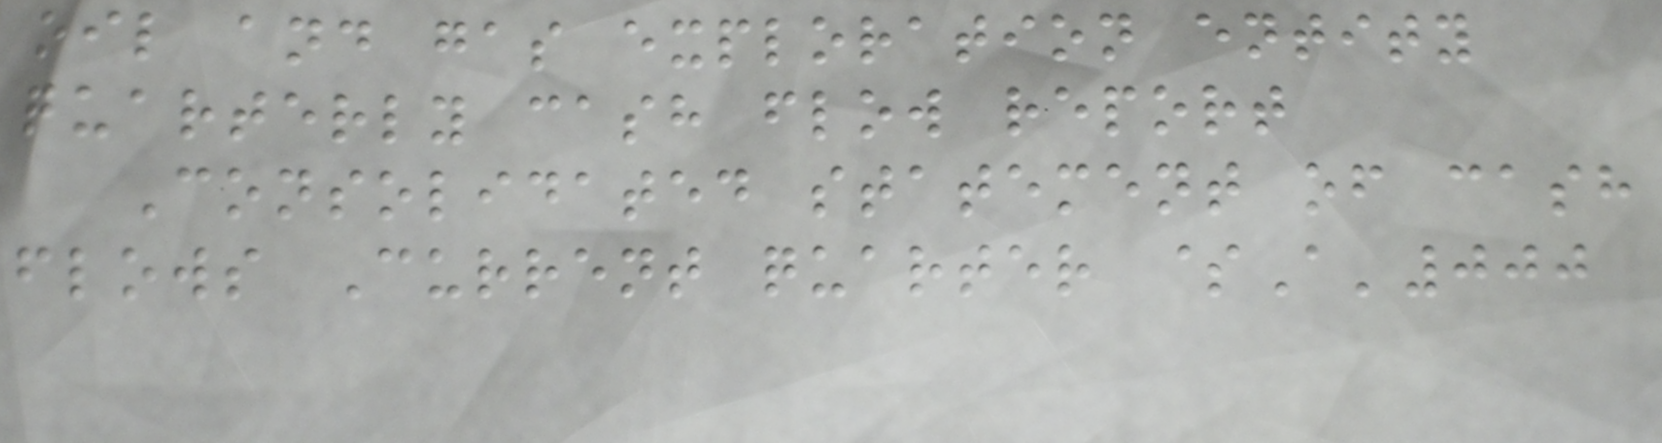oil and gas exploration entity
quarterly cash flow report
Consolidated statement of cash
flows Current quarter $A'000
